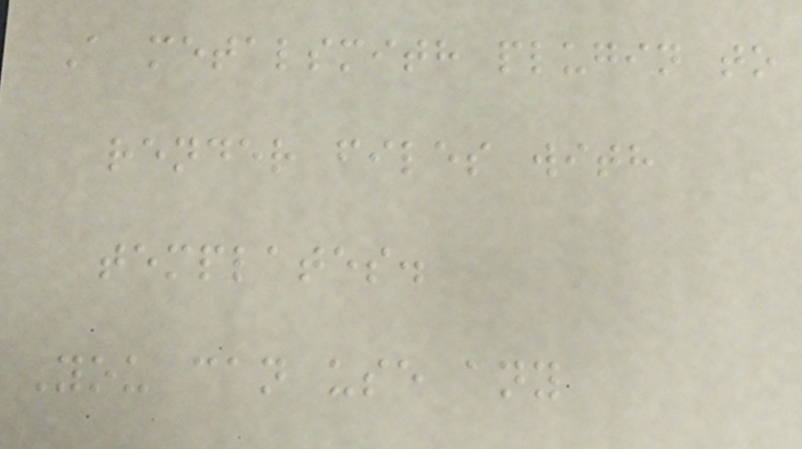A metalsmith plugin to
render files with
templates.
You can use any
